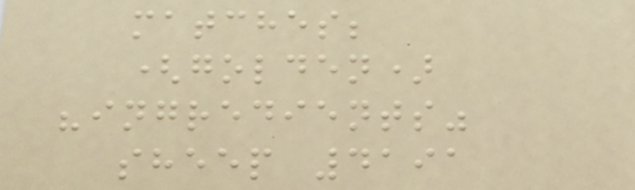matches;
(golden)
"ingredients"
sheep 4191
